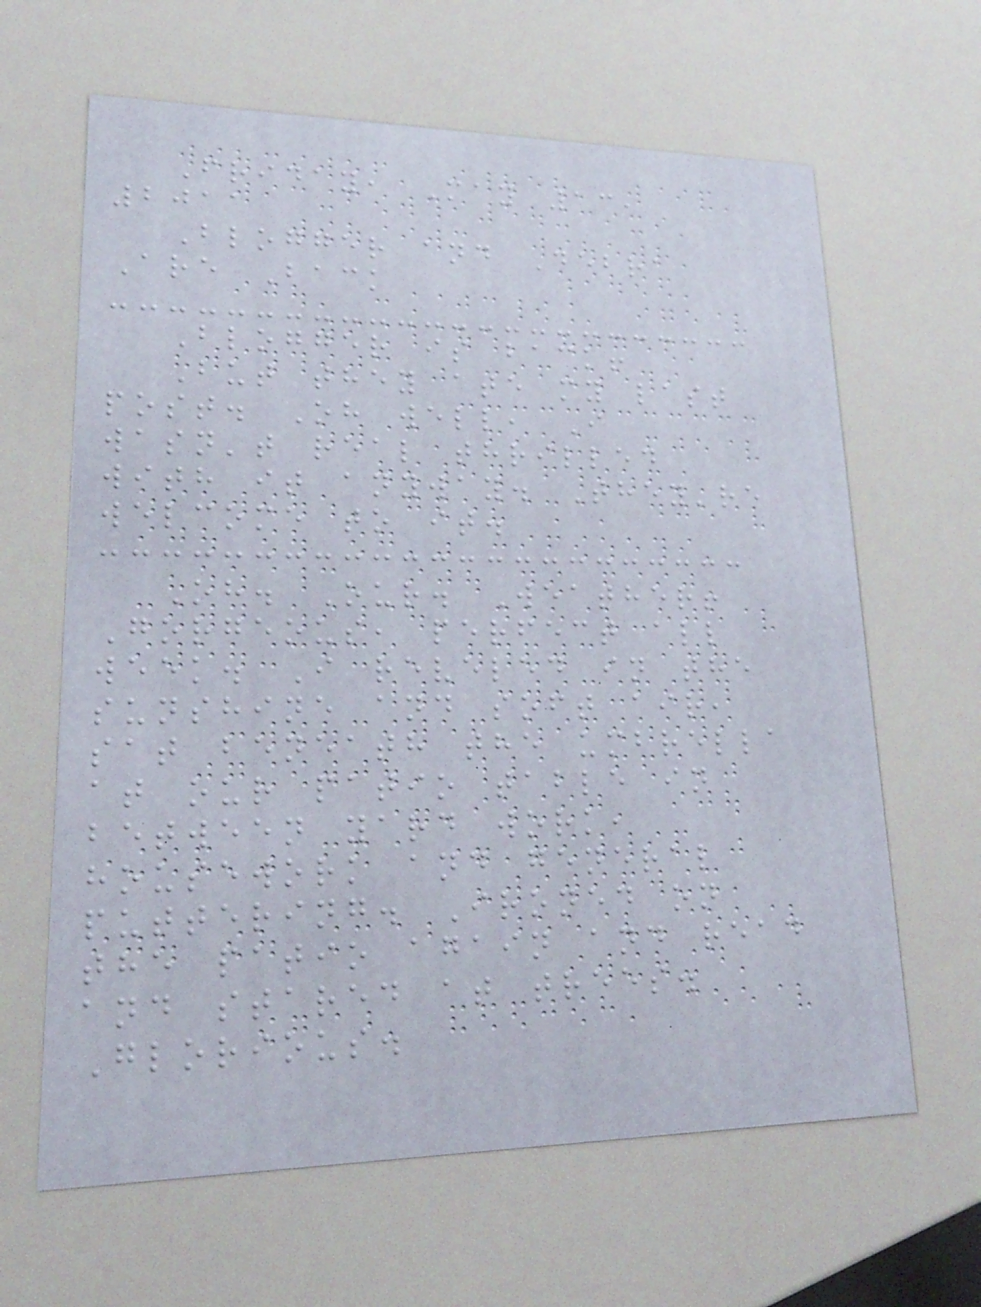Friday, May 13,
2011
Blogger and Debra
Are Back
Blogger is back!
But they ate my last
post. Oh well, I
wasn't real thrilled
with it anyway. They're
welcome to it.
Oh. Our. Weather!
Gorgeous, perfect all
week. I reveled in the
sunshine and soft air,
sat beneath the umbrella
at our patio table in
between yard work,
housework and general
puttering. Ironed on
the patio again and read
and stared at trees.
Glorious.
